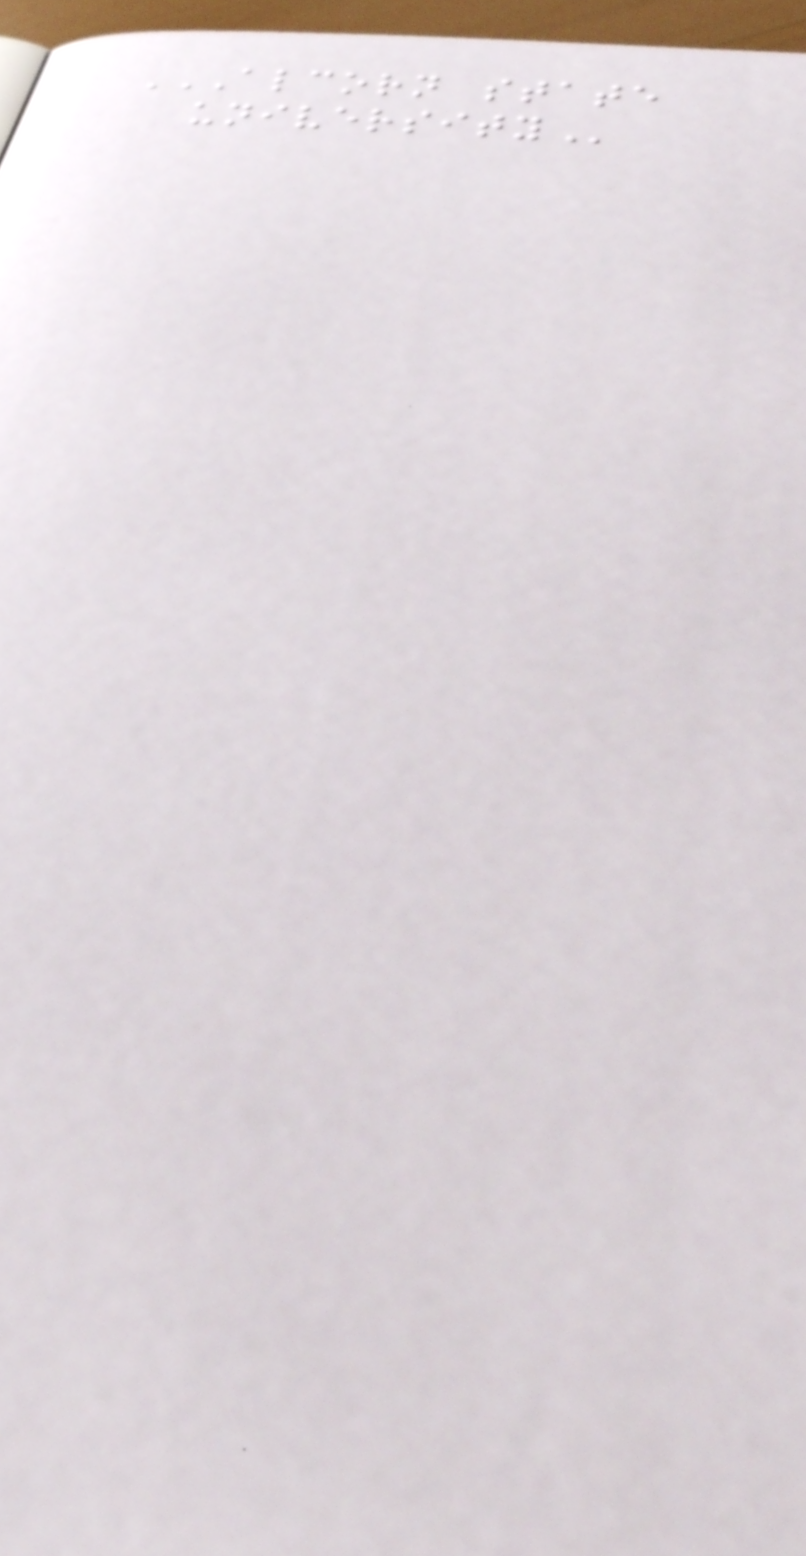ALCORN STATE
UNIVERSITY
